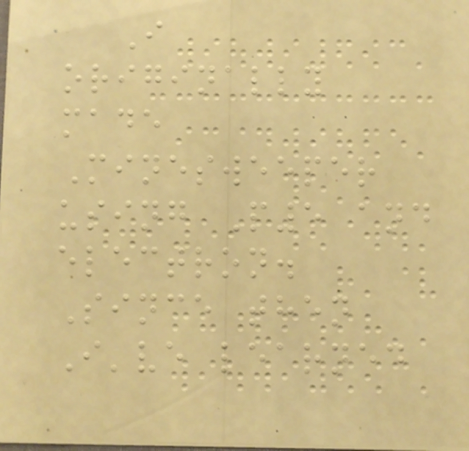I
originally
made
Minesweeper
using P5 and
electron.
Since then
I've learned
